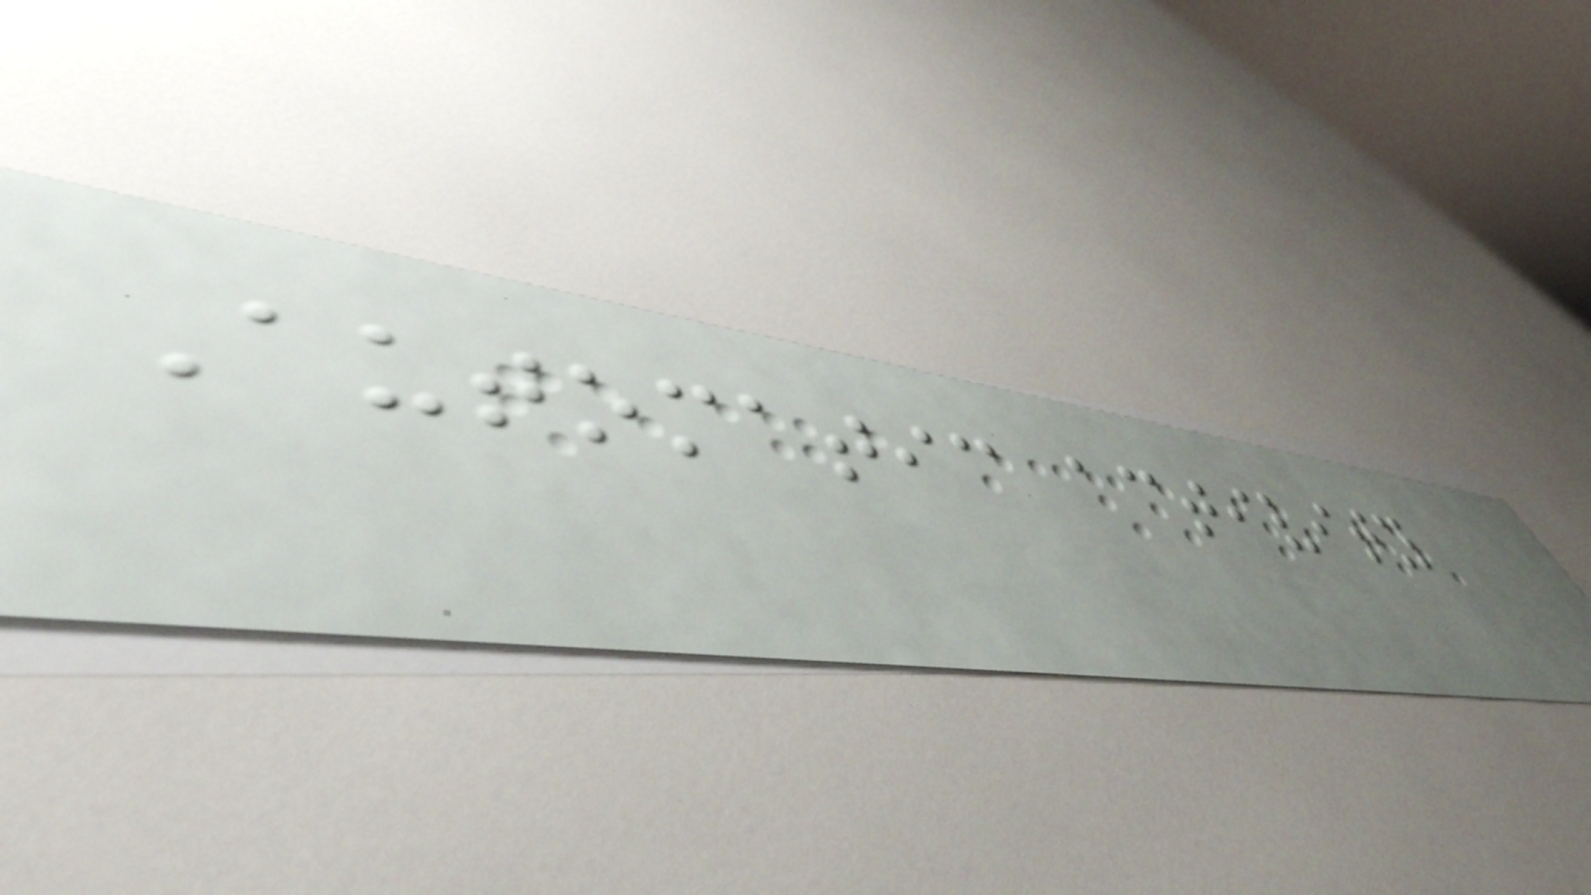Automatic activity
